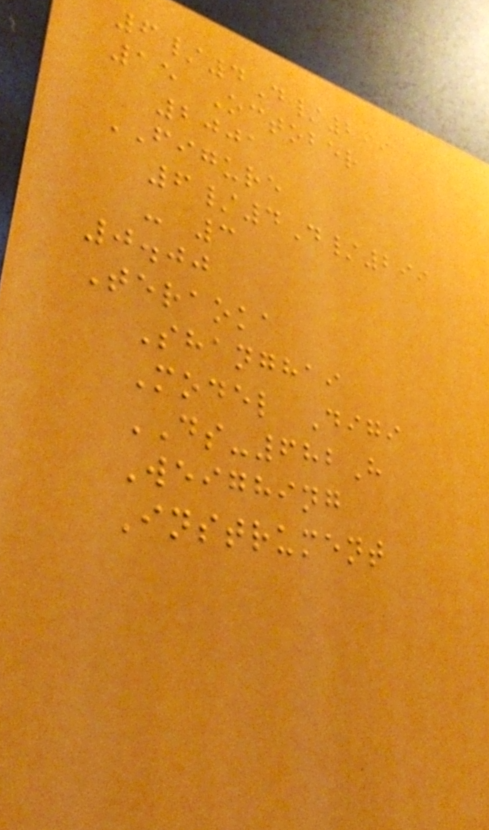6/4D/299
15 October
2001
FIGURE
6/4D/299
- 3
0.00
Teraoka
Shanghai
Model Digi
DS-682H
Weighing
Instrument
